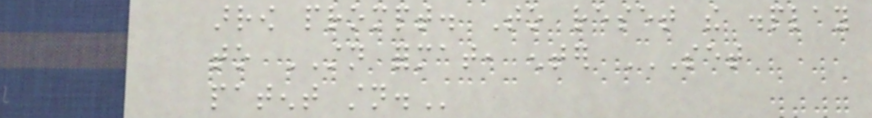arrow prompt. To reset the display
to STN format, enter SET
PATENT STN.
